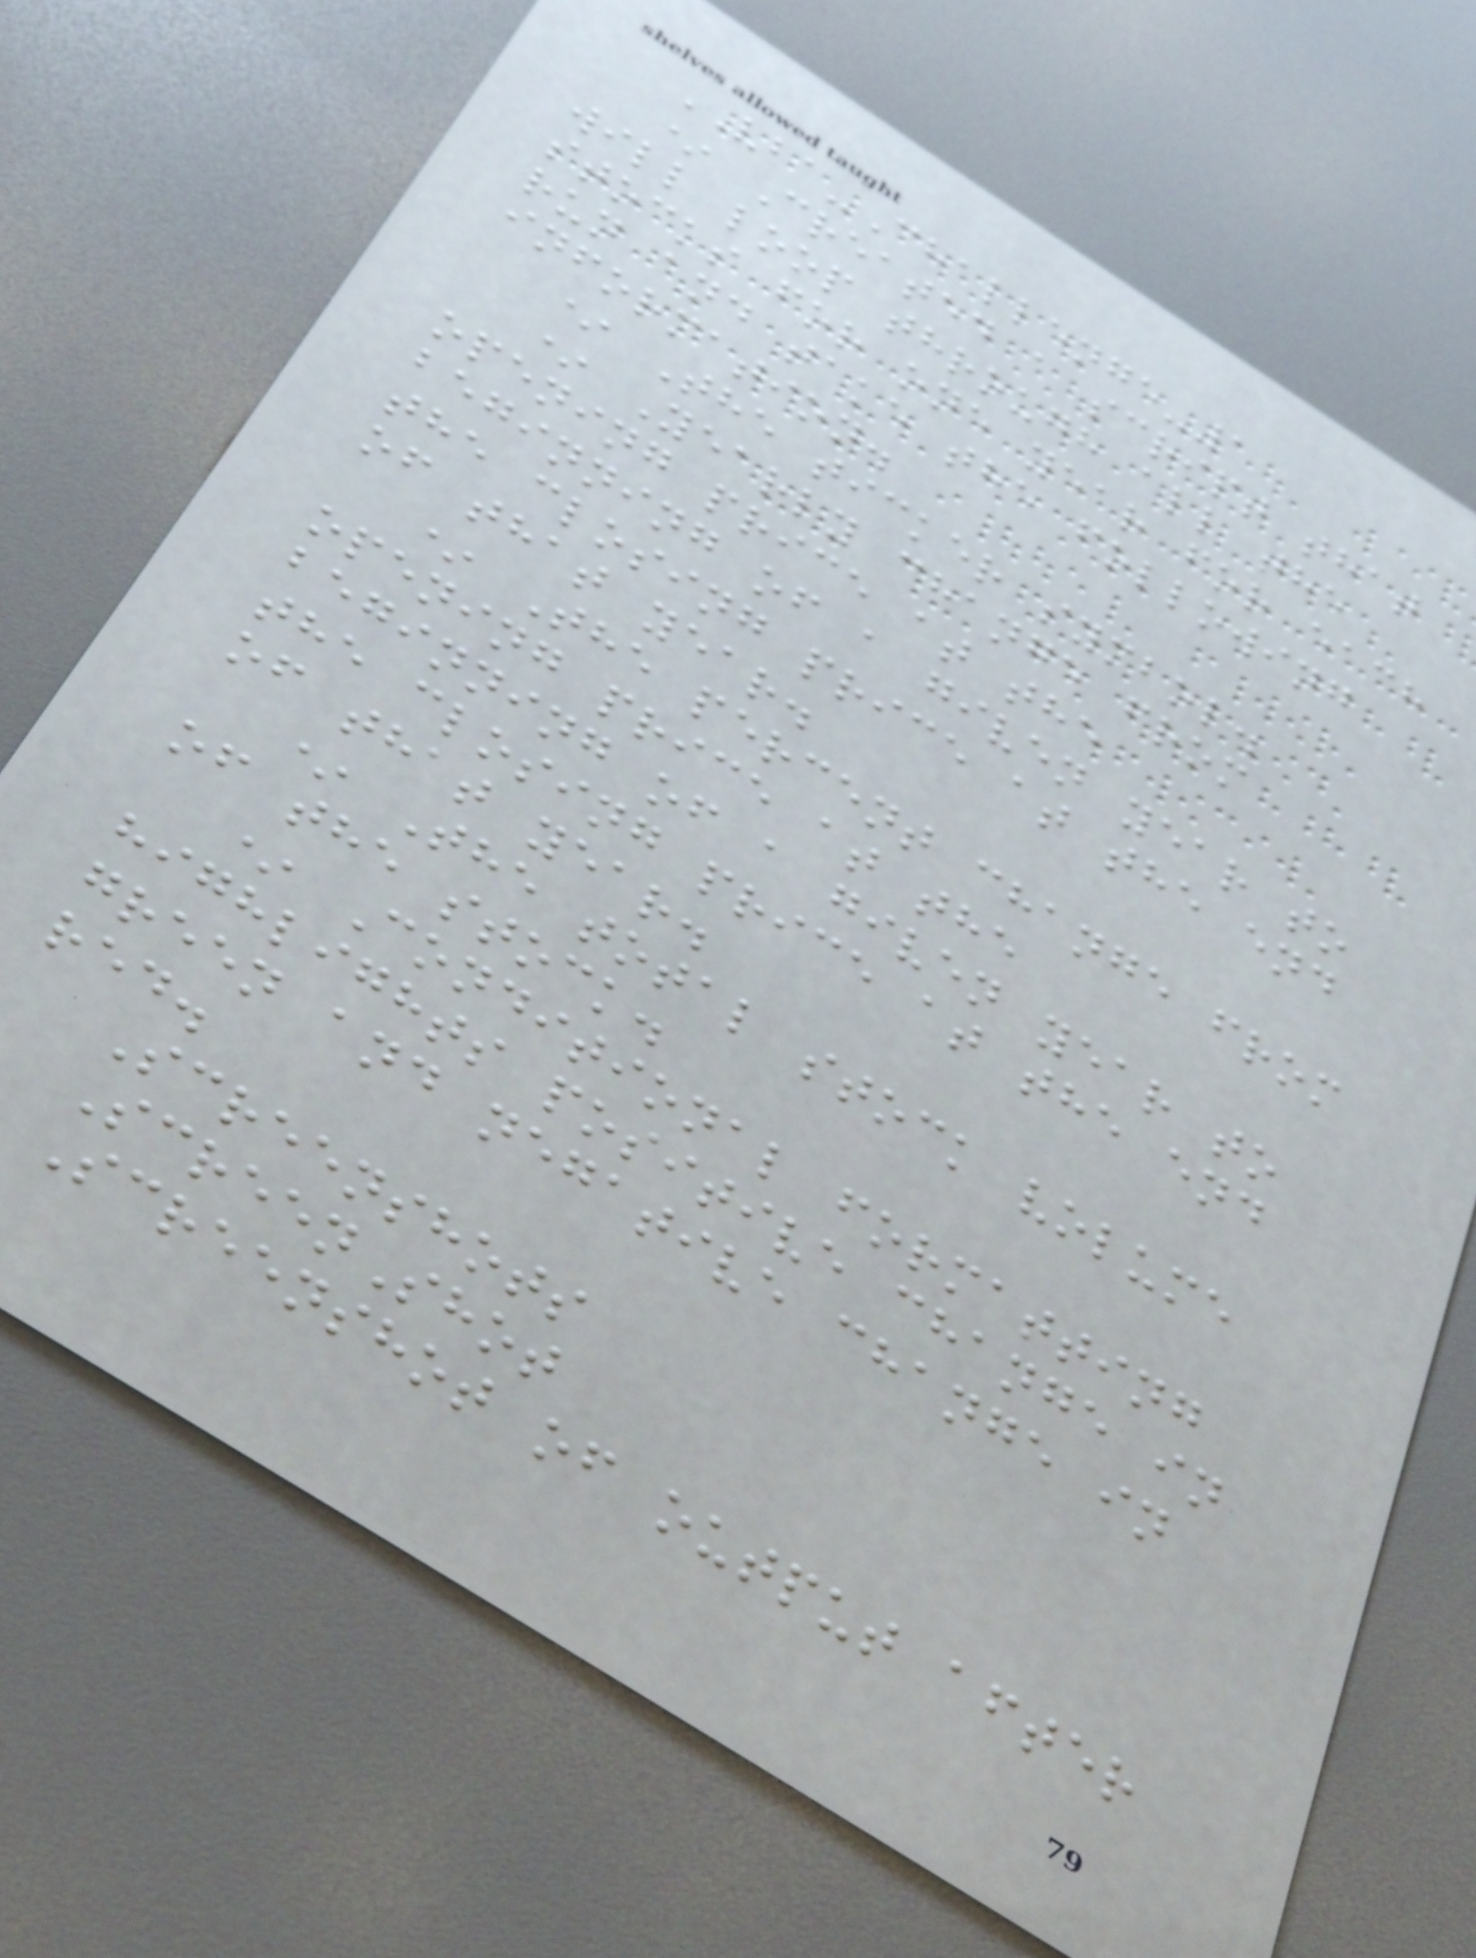VBA-Challenge-1
* Created a script that
will loop through all the
stocks for one year for each
run and take the following
information.
* The ticker symbol.
* Yearly change from
opening price at the
beginning of a given year to
the closing price at the end
of that year.
* The percent change from
opening price at the
beginning of a given year to
the closing price at the end
of that year.
* The total stock volume
of the stock.
* Conditional formatting
highlights positive change in
green and negative change in
red.
Screenshots
ScreenShot
Screenshot of output after
